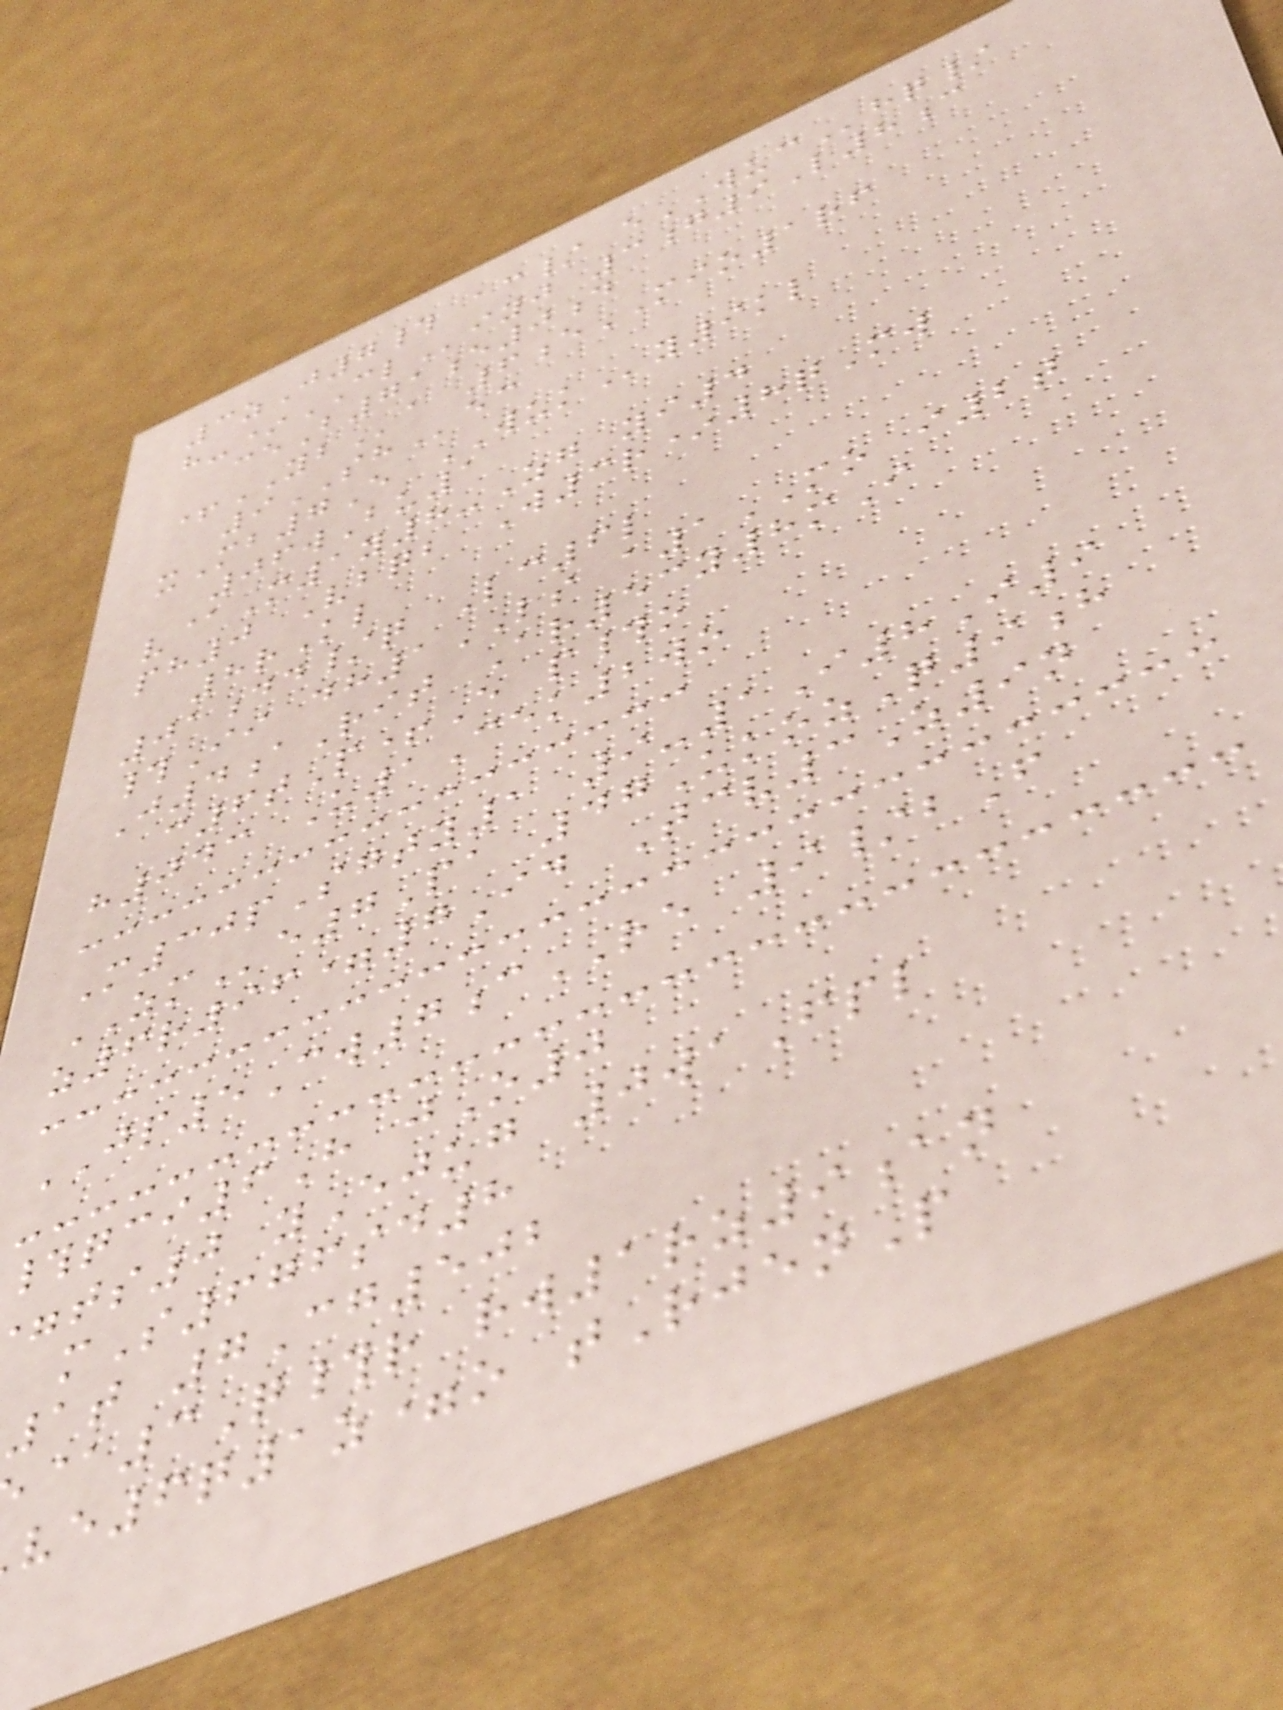3zJ7# ac/ eWUChq/
h-*CLiyj 3g9L8c
ceB71e0d
+YBa 6eMIO1rf
9SHec
xMb7E WUKy9kl
06wBu1
v@M1y8-Zg yi4
ph0 Vbqb W3r*8qMw
8rKl
01dd/q Lc6l
#Ii dh1LS a1MO i2t
J4aRit Ar53y8mI
c6tP+E p#o
h043 U1Cek2wo
M30pSgty1 9-1I8I9
ZMe7Pa 47UkozQ9h
z6r96=7Id Tcv3Z9n
JP5Cw7cRE 9/bF
#qci6H jO0
ts0 yEjug 0waFpl
mS676sd8
1t 7Cg502
@3Q#r rw1rz9an
ve6q1z=o tRjenP
